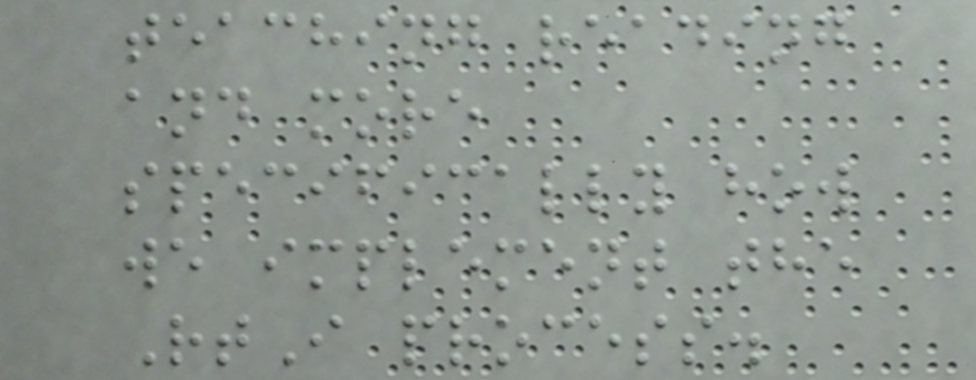teaching reading
and more
specifically how
we implement the
RtI process.
